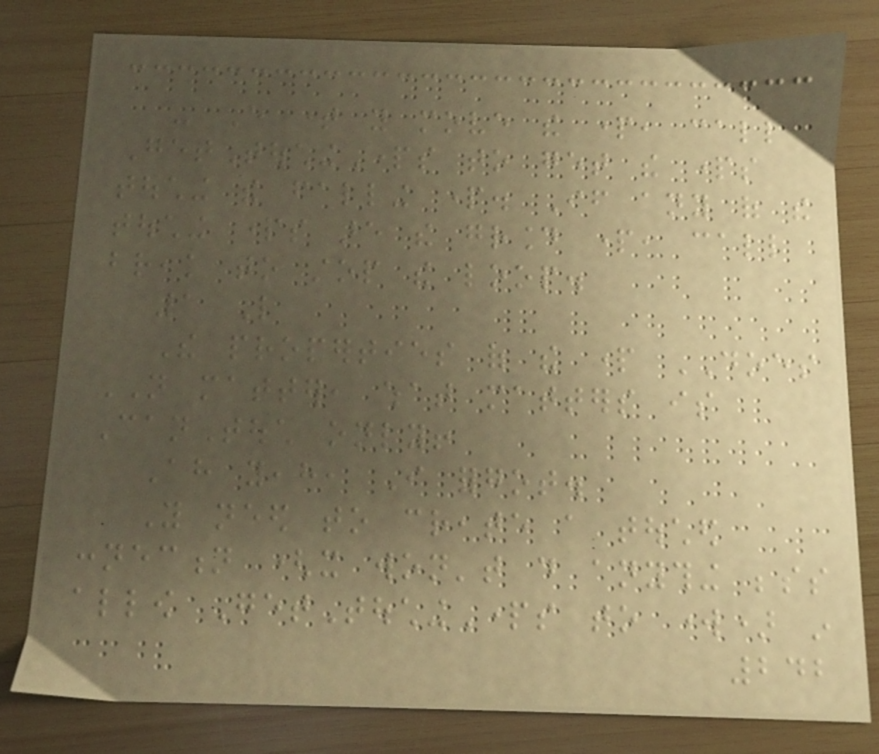- Every time you move the part, call
GetTouchingParts to get the parts
touching the falling part. If any of the
touching parts are the ground part, call
break to stop the loop.
1 Like
The properties of the part DOES
NOT matter, what matters is
CanTouch only!
Ah yeah, I forgot.
You need to create a touched
connection (it won't do anything besides
allow GetTouchingParts to work) in
242
